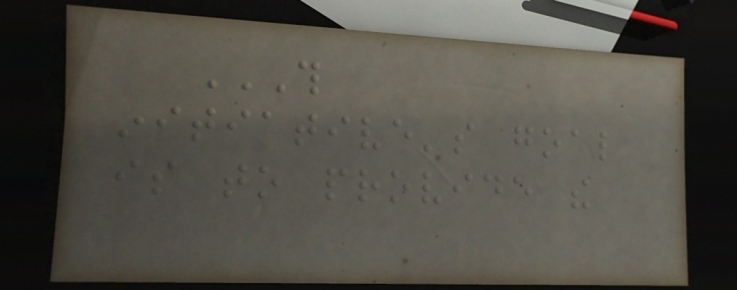THIS
INITIATIVE'S GOAL
IS TO PROVIDE THE
